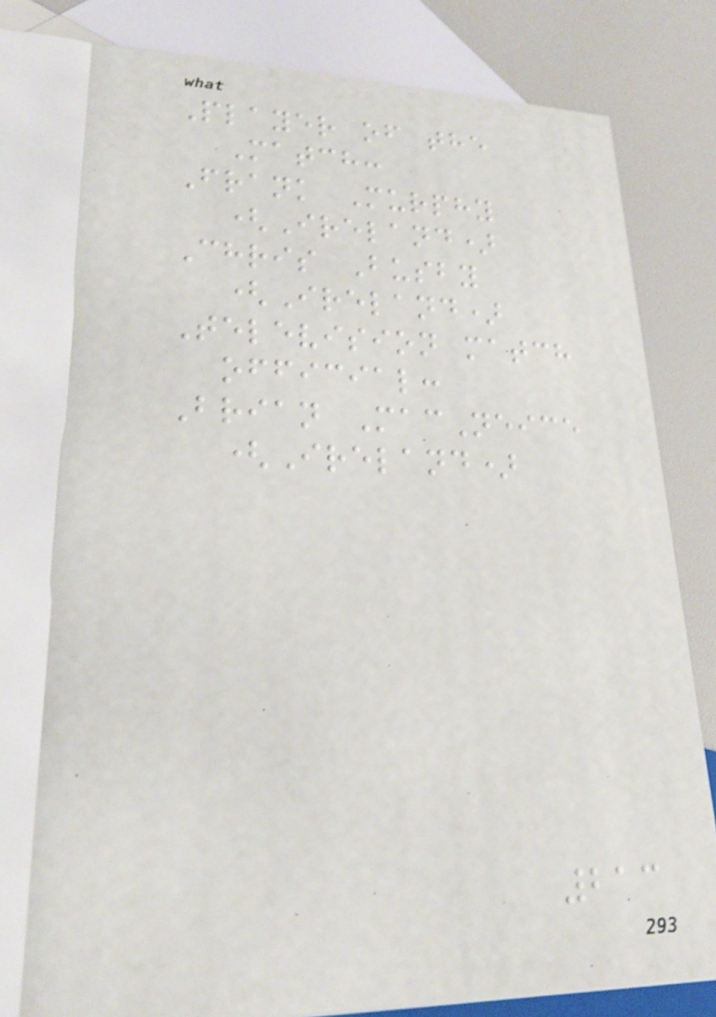Player of the
Match:
Frank Murphy
(Ireland)
Chris Busby
(Ireland)
Television match
official:
Brian MacNeice
(Ireland)
213
